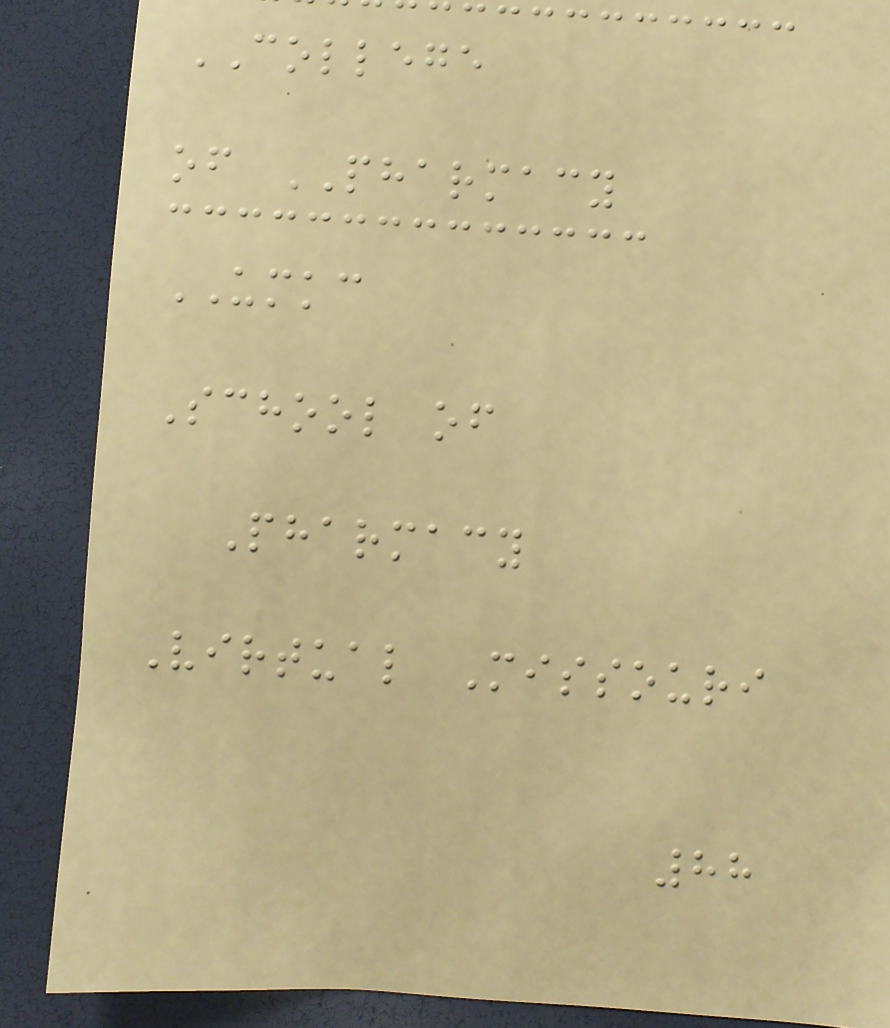COLLEGE
of PHARMACY
UMKC
School of
Pharmacy
Virtual Missouri
88
